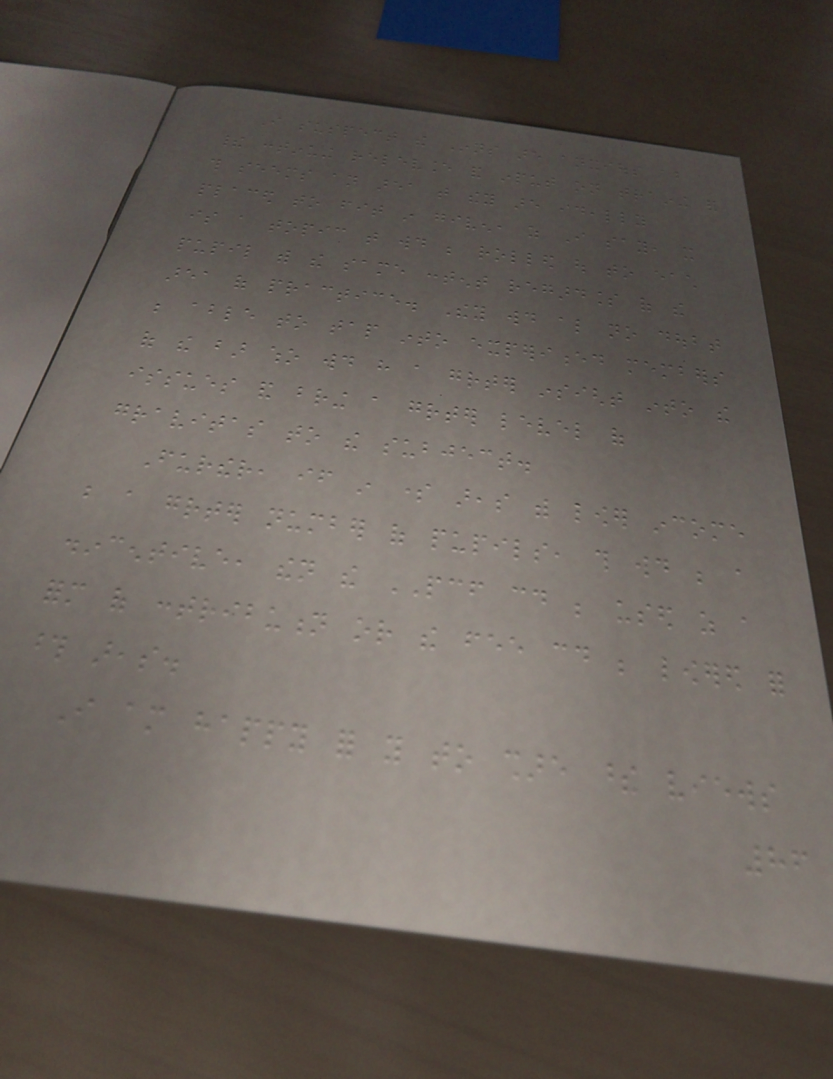I suspect the Inns are anxious about
their continuing relevance and input on training and
this seems an area that they are ideally
placed to fit in given, as I say, it
is a topic that would be rolled out to each
pupil with the same content regardless of the
area of practice. They would also no doubt
be able to tap into experienced members
of the bar who would have a greater insight into the
issues and bring a greater level of
gravitas to the subject.
Further, if in some areas with lower income
but a greater number of pupils, this would be a
disincentive, then the PCF could be used as a
form of contribution or the fee could be lowered for
those areas.
I am happy for you to share these views
86
